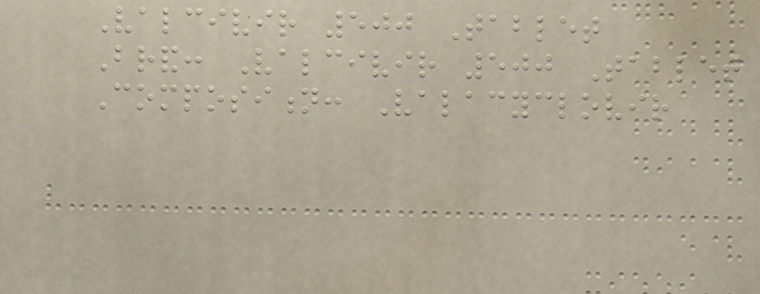Valcivir 500 Tablet
Brand: Valcivir 500 Tablet
Composition: Valacyclovir
